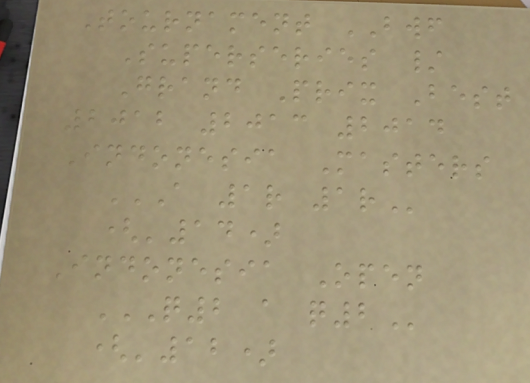Tournament BWF
Superseries /
Grand Prix Best
2012 2013 2014
Indonesia Masters
A 1R 1R
('14)
Indonesia Open
Q2 A Q2
('12)
